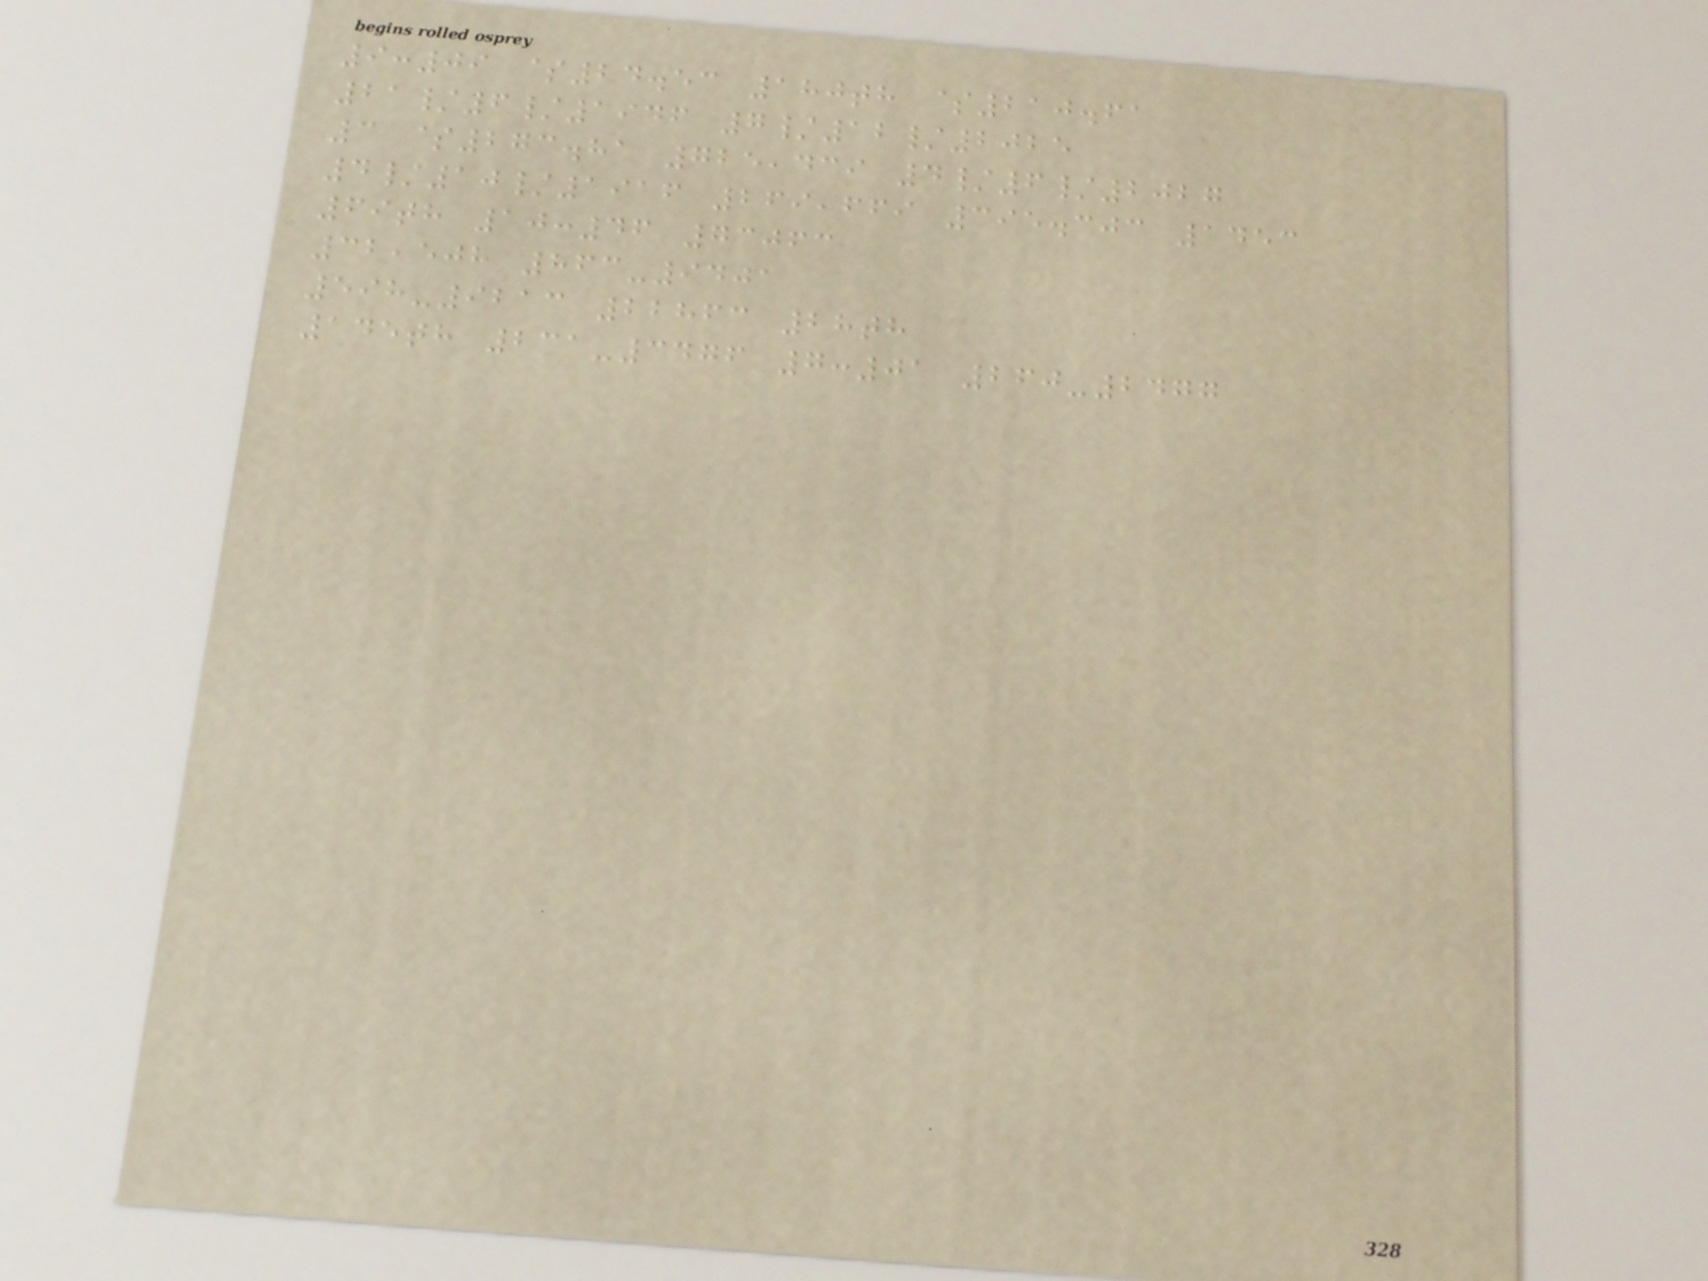9:09 $24.53 180th $210.61
21/6/1946 7/12/2025
3 $273.81 725,439 4/6/2027
4/10/1916 269,669 395.303 1453
69th 10:46 73063
32,508 863-9401
598-9213 22863 28th
145th 231-3476 7:01 260-2477
